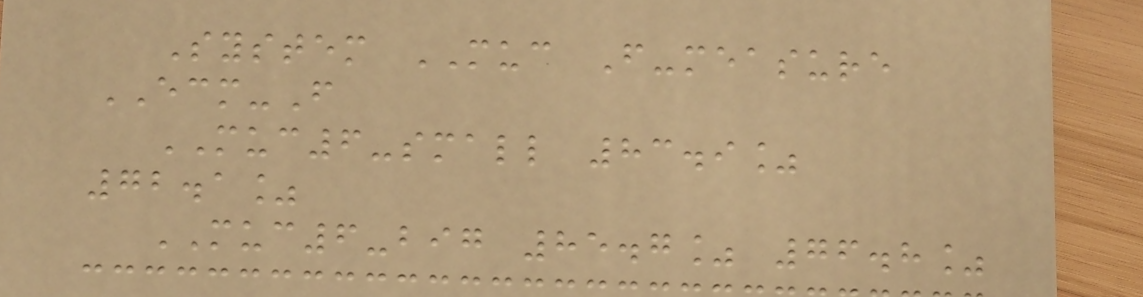System MUC F-measure
ECM-F
MUC6-small 83.9%
72.1%
MUC6-big 85.7% 76.8%
